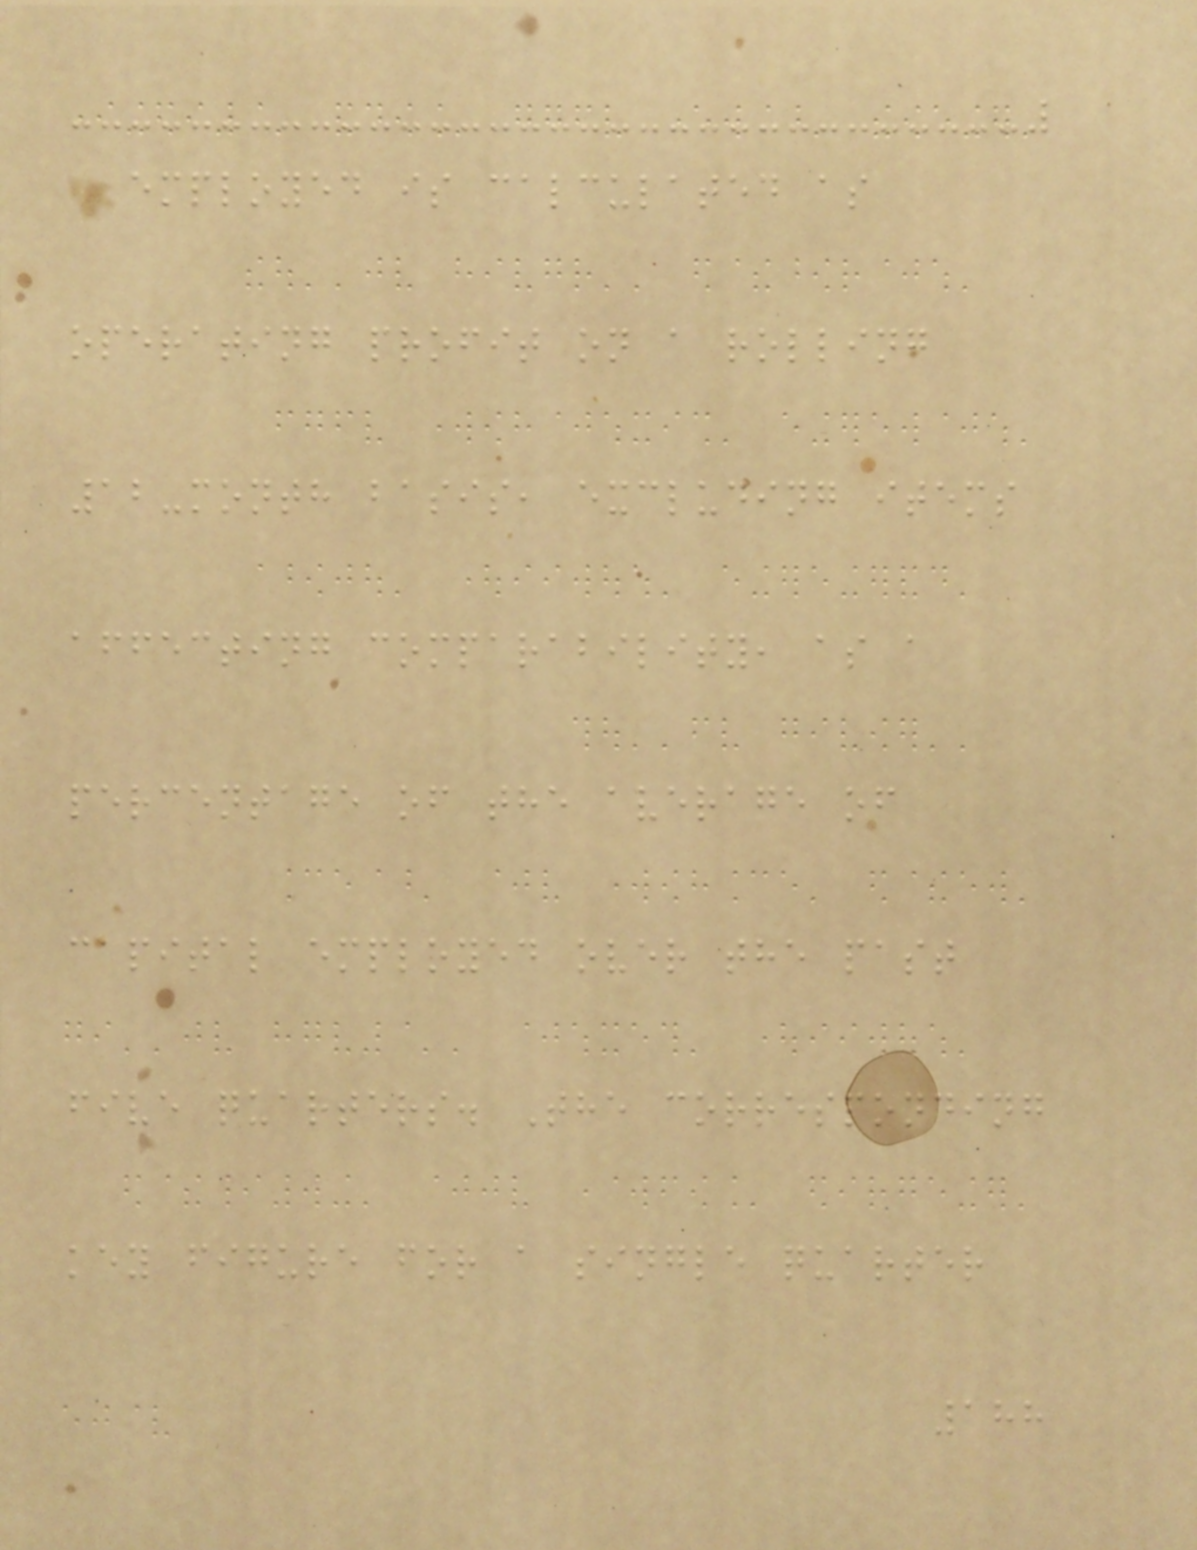employed is calculated as
operating profit on a rolling
12-month basis, excluding items
affecting comparability, as a
percentage of the average of
capital employed over the past
five quarters. The corresponding
key figure for a single quarter
188
